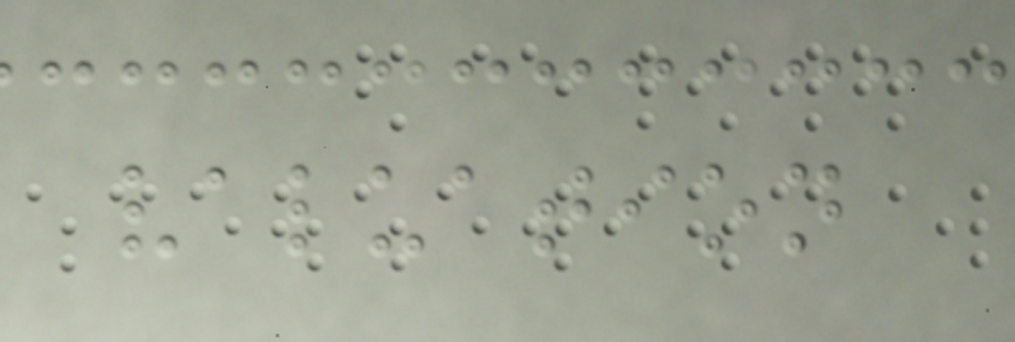valuation
